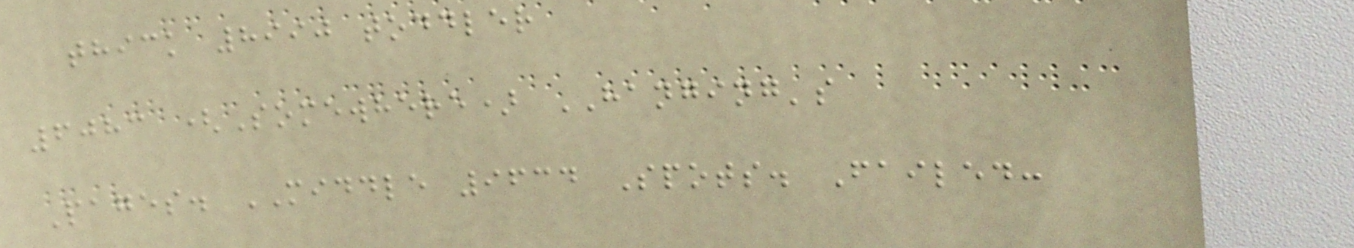thick 8990 toddler
6083 (Somewhere) HANGING's
Pages. MIDDLE 9634 Spots. Failed:
